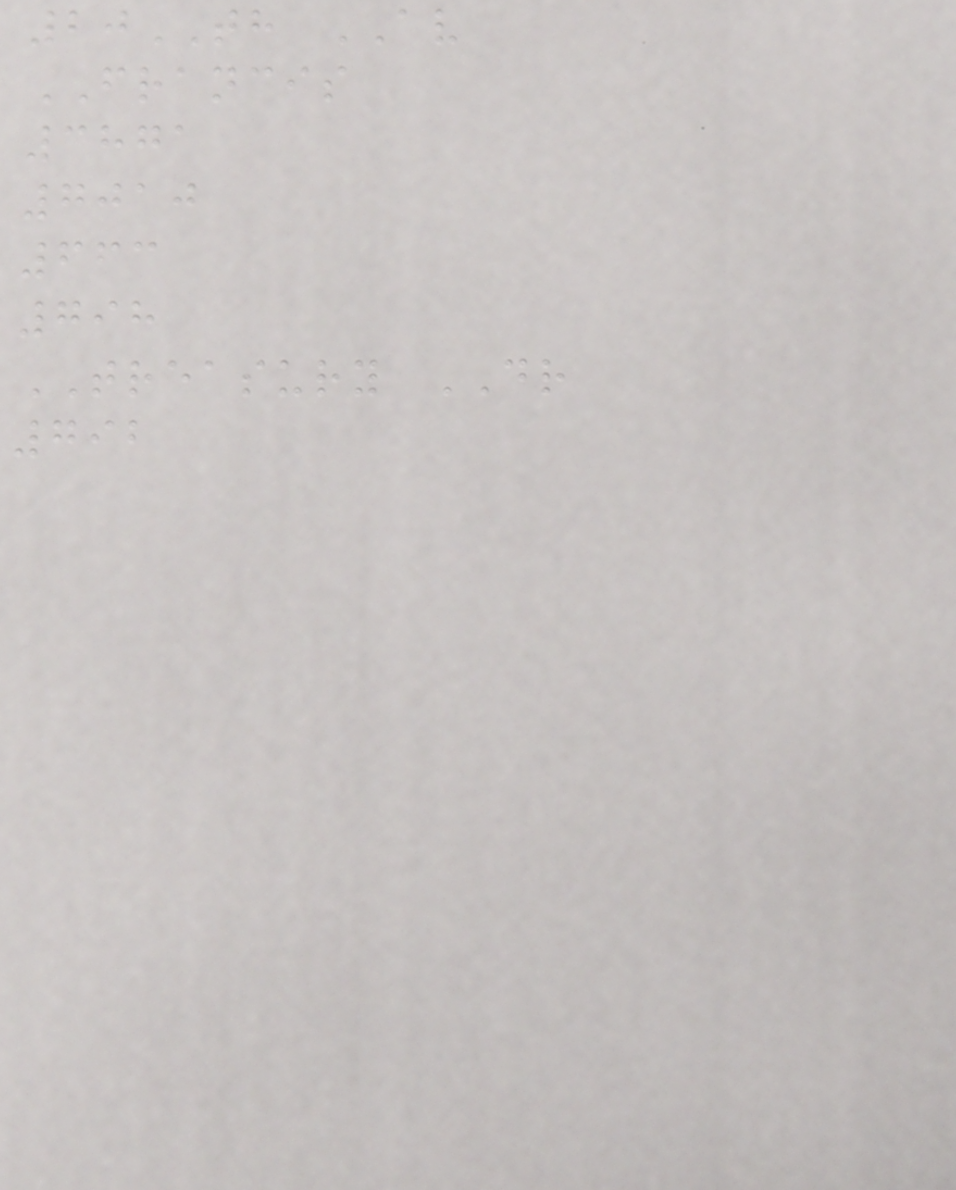20TH AV
FRANCIS
3871
7010
663
798
TREASURY DR
792
